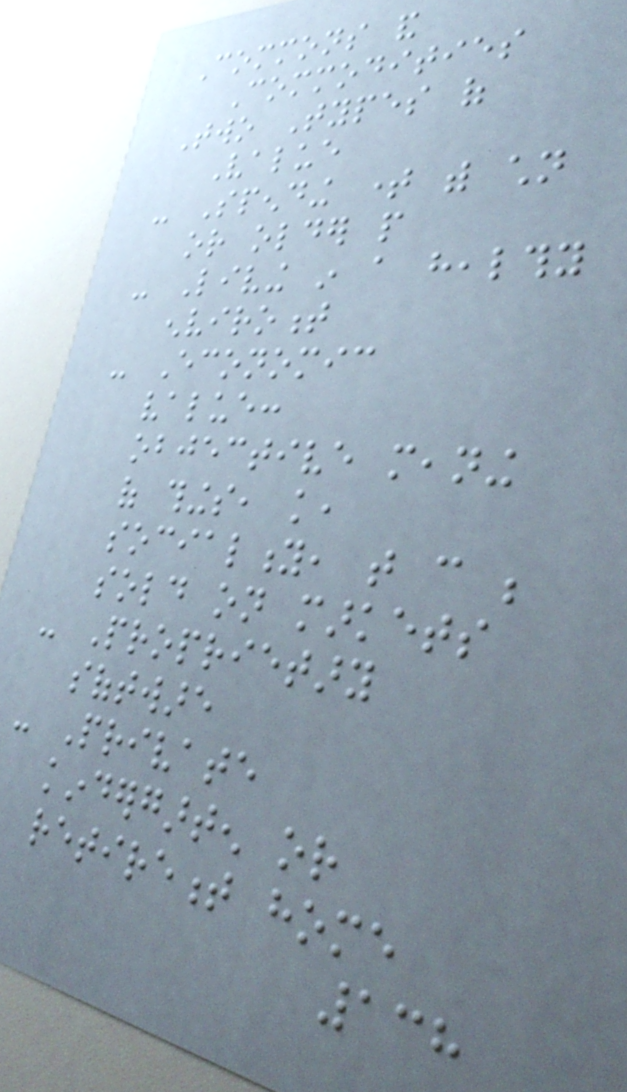Commons and
Commodities
Two Types of
Value
- Spending time with children
or older people
- Living in a healthy
enviroment
- Economic
value:
objective meaning
of things, knowledge,
sociality, that can be
sold on markets
- Proprietary
software
- Private
kindergarten or
retirement home
138
